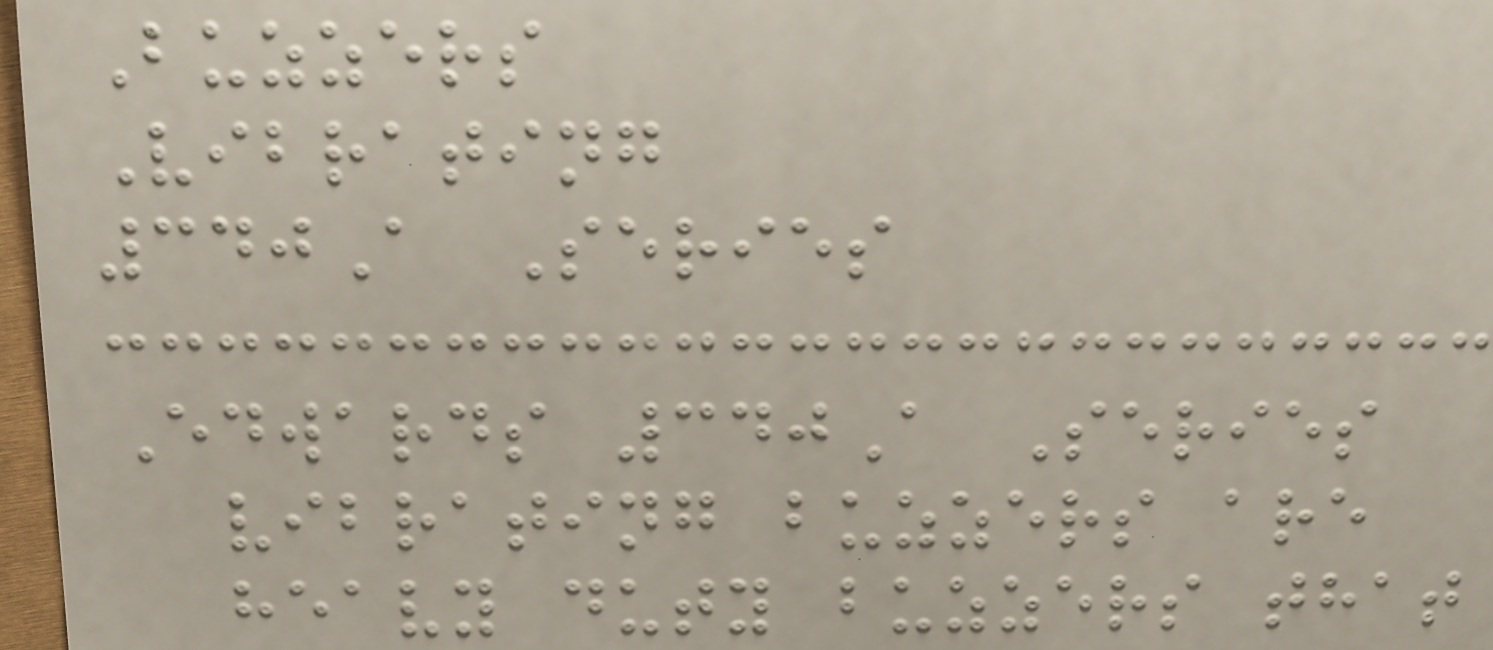Buzzers
Vibrating
340A Series
Edwards 340A Series
vibrating buzzers are
heavy duty buzzers that
